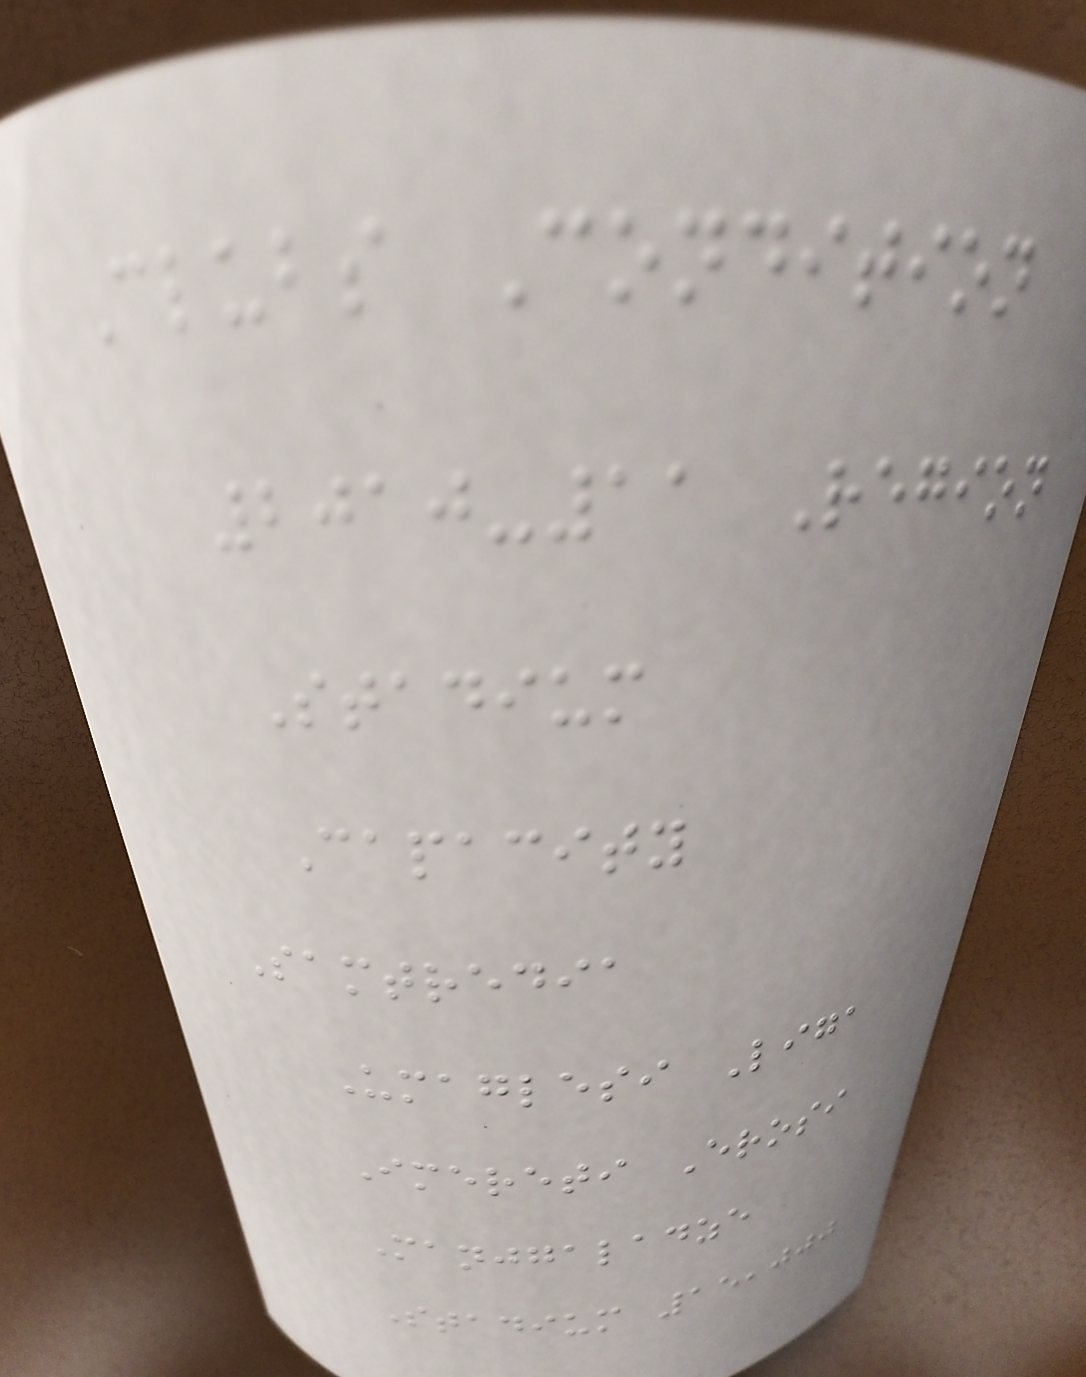Clubs Condition
2010-11 Region
Stadium
Capacity
Samtredia
Umaglesi Liga
Imereti Erosi
Manjgaladze
Stadium 15,000
